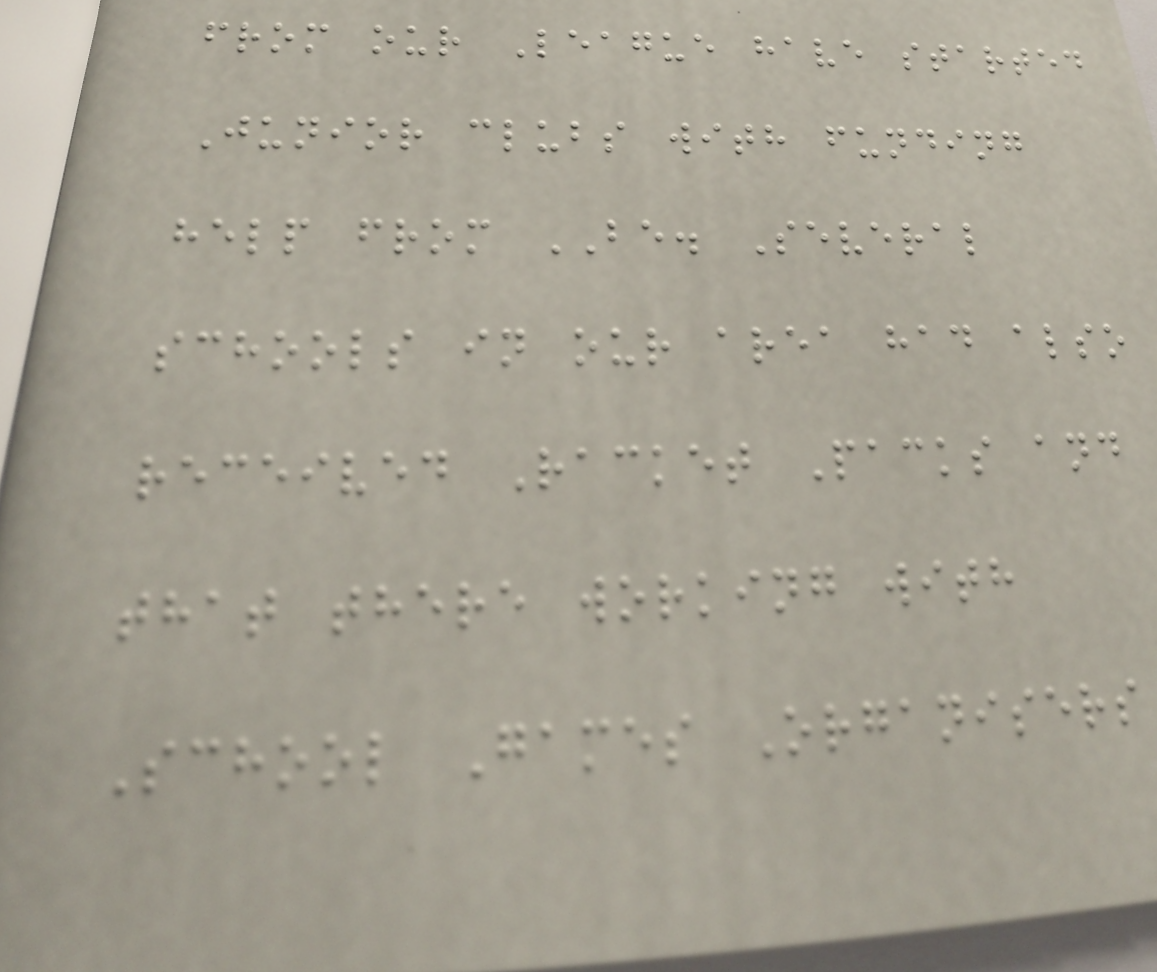from our League have started
Junior clubs with funding
help from BE. Several
schools in our area had also
received Racket Packs and
that there working with
School Games Organisers
